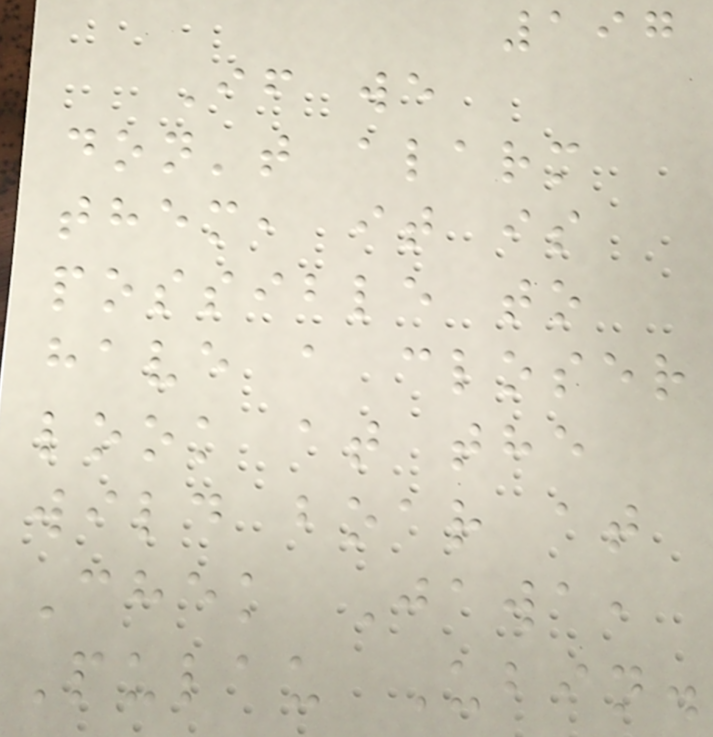197
If we
don't alarm
them, it is
possible to
have a closer
look at the
wild boar at
Chek Jawa,
Pulau Ubin.
